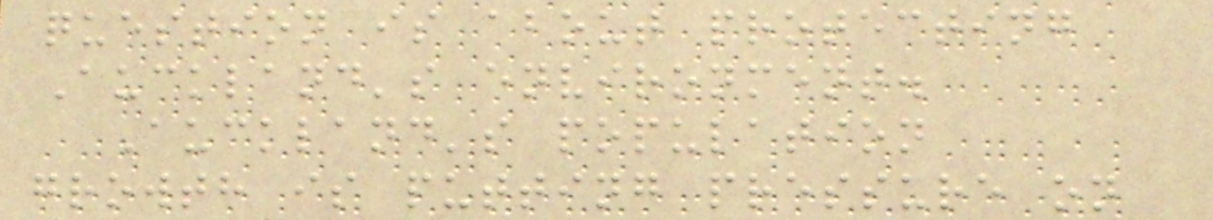question is about protecting
Auckland's environment.
Auckland's population
growth is putting pressure on
